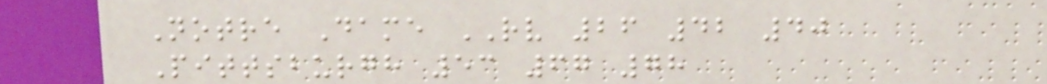Notre Dame RV 26 42 40
Pittsburgh 53 67 78
